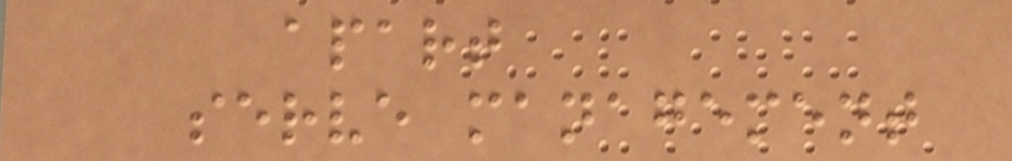apart
serve management
